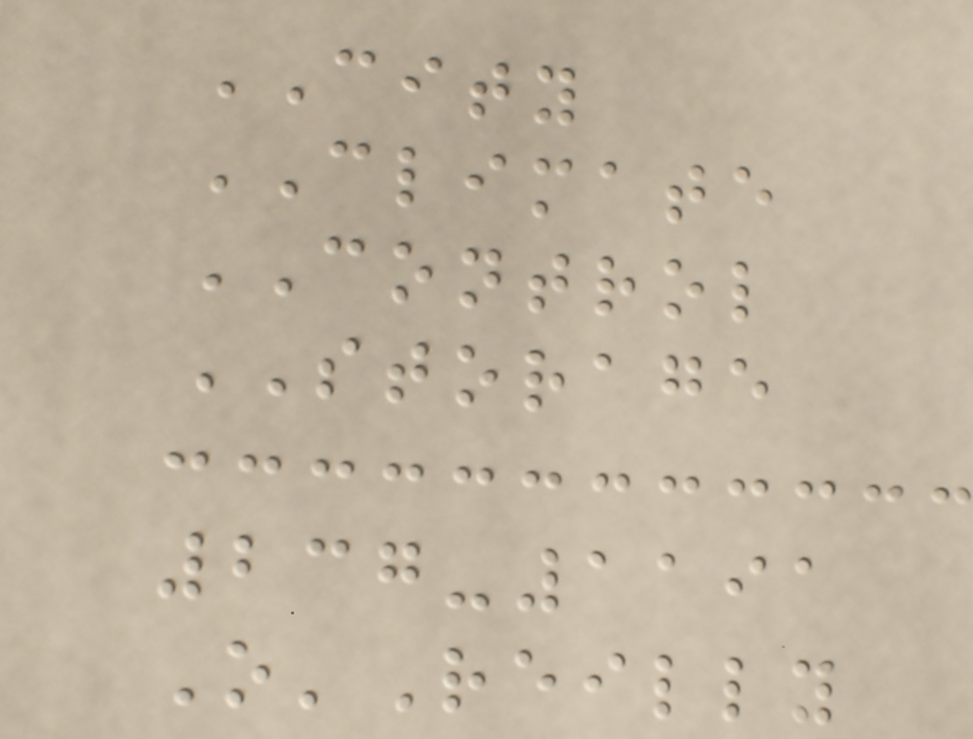CITY
CLIMATE
CONTROL
STORAGE
237-1191
O'Reilly
